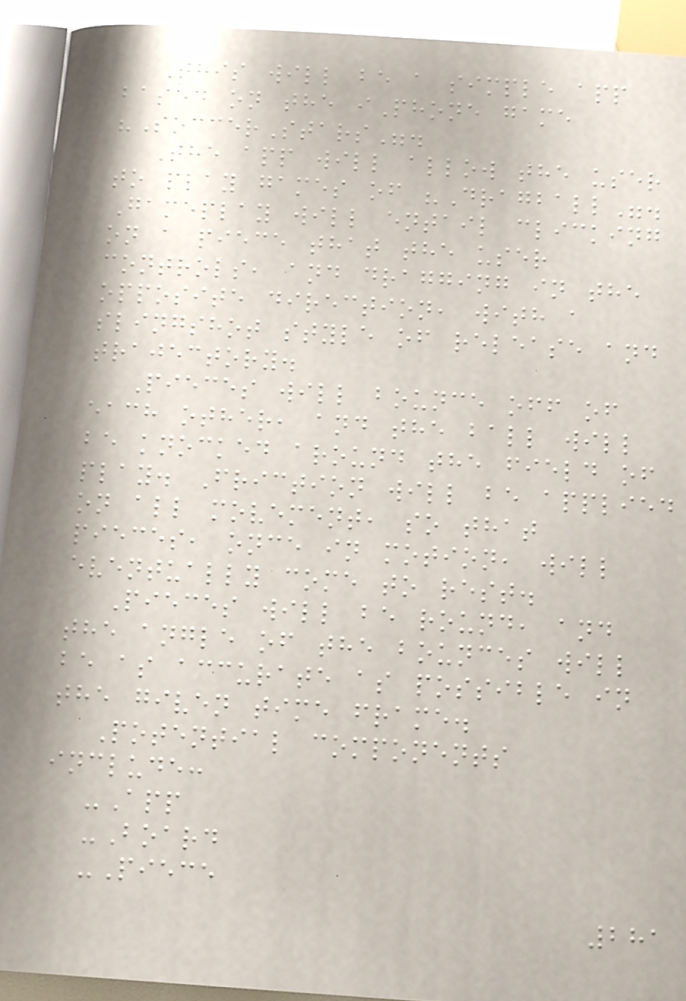This will be a simple app
based on the iPhone game
"SoccerStars".
The app will allow the user
to play games of "Dragball".
Gameplay will entail clicking
on a piece that the user
controls, and dragging in the
opposite direction, with a
slingshot style of release and
trajectory.
Pieces will bounce off of
each other, and the ball will
be knocked around the field of
play. Friction will be applied
on all movement, so that
pieces, once in motion, will
eventually come to rest.
Pieces will be round, and
the angle of the bounces will
be as accurate as possible in
the given time frame.
Potential components
include:
-App
-Board
-Piece
281
